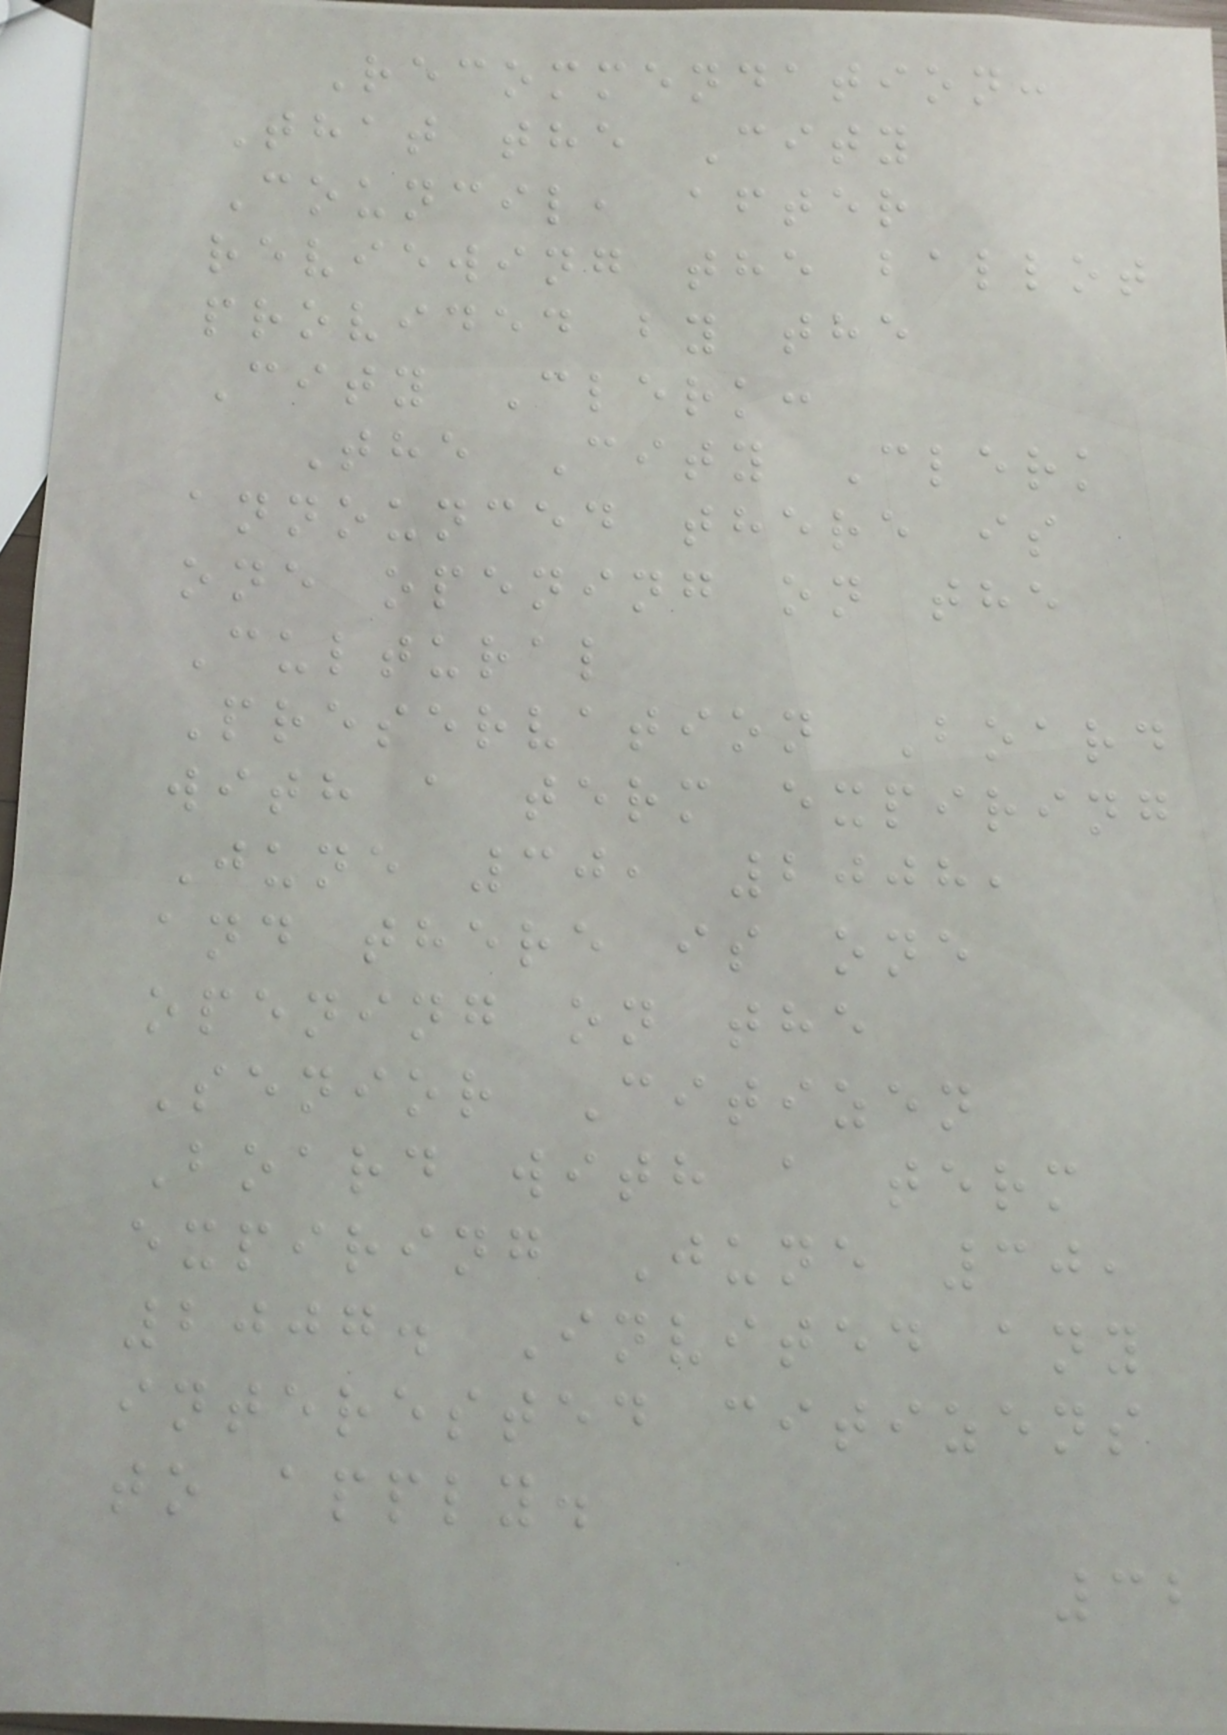Recommendation:
That the City
Council, after
reviewing the ballot
provided by the
City Clerk:
The City Clerk
announced there is
one opening on the
Cultural
Preservation Board
with a term expiring
June 30, 2008,
and there is one
opening on the
Senior Citizen
Board with a term
expiring June 30,
2007. Invited any
interested citizens
to apply.
32
